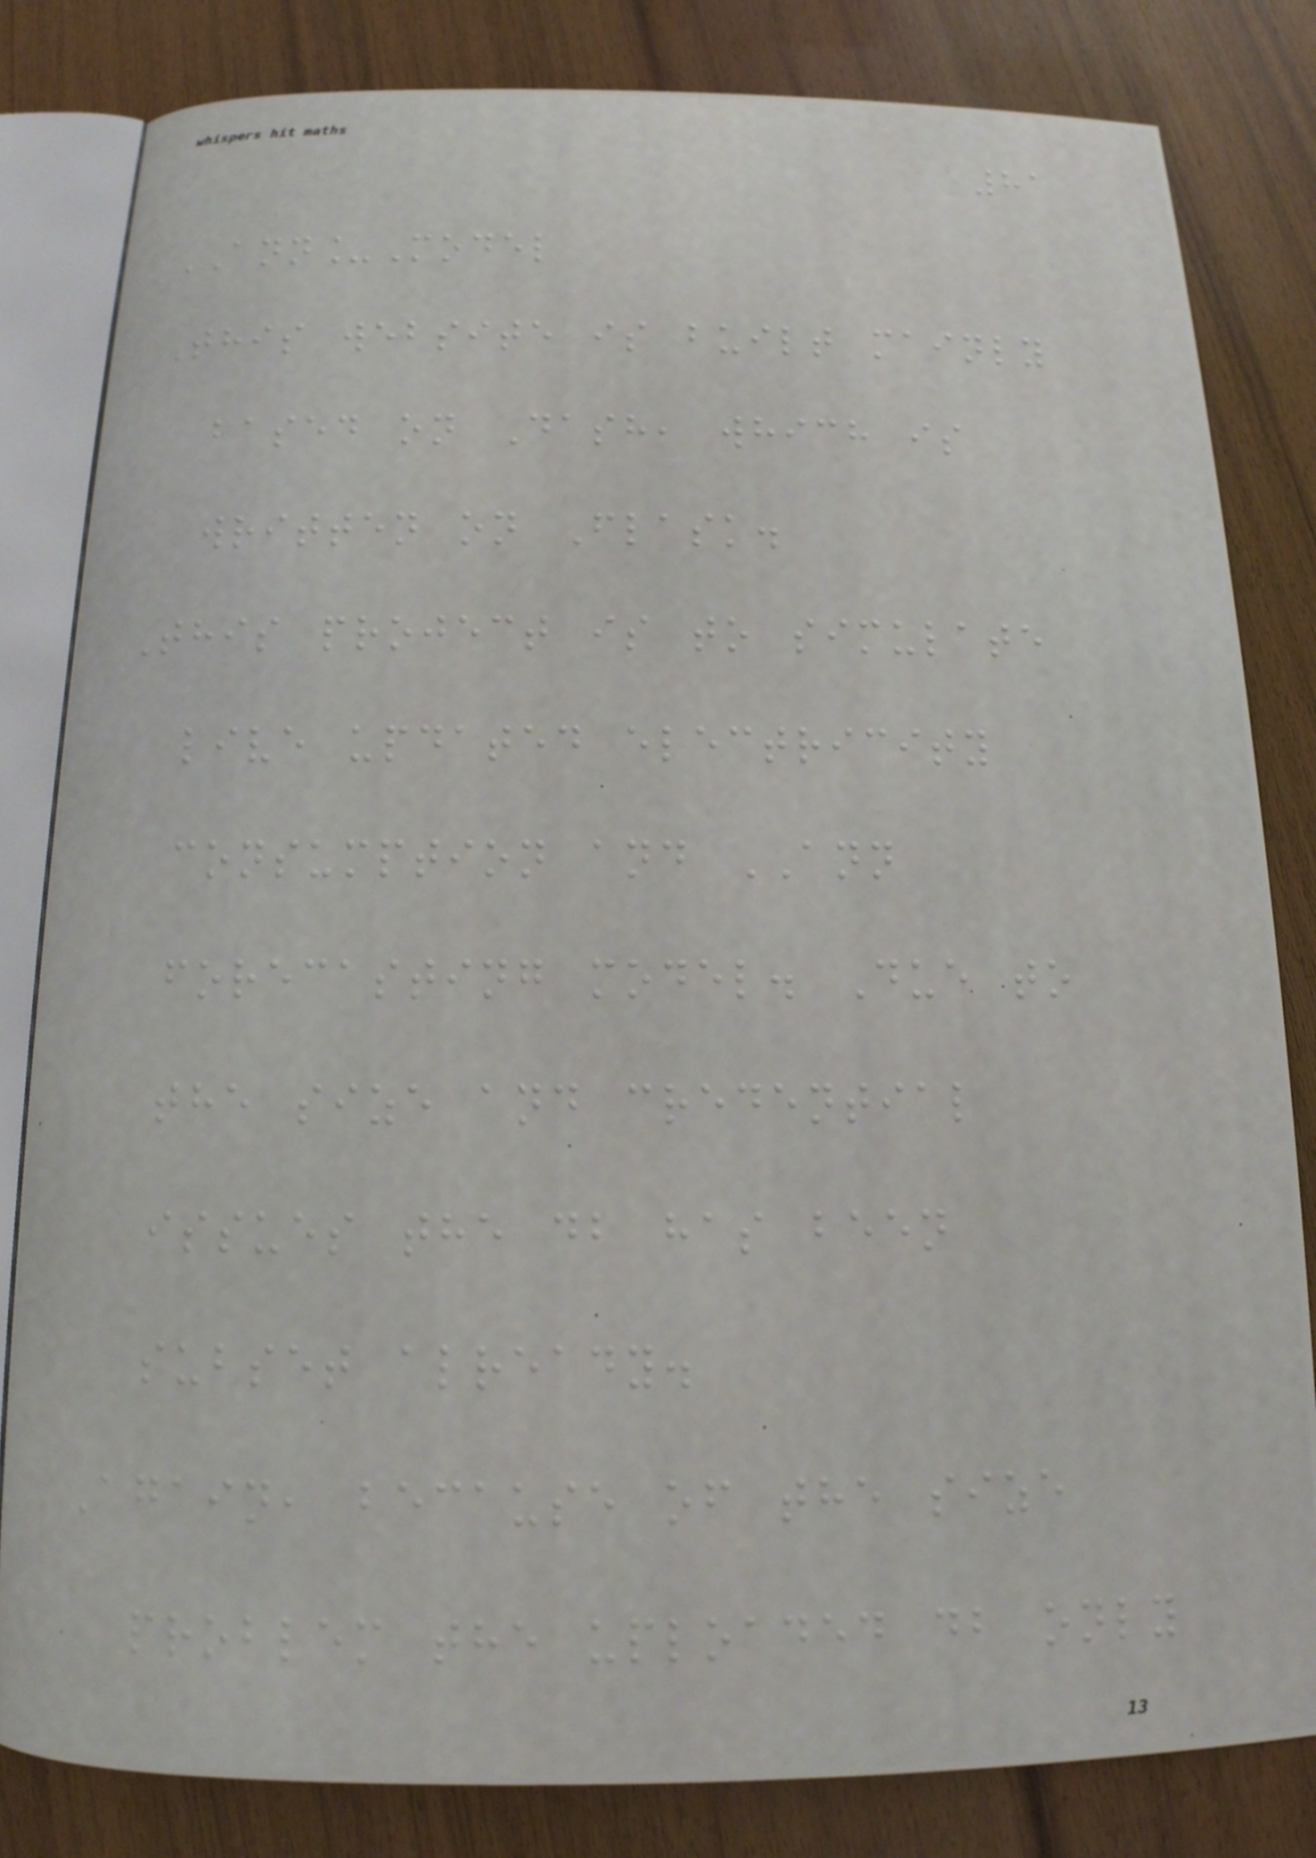81
ANN_Model
This website is built mainly
based on Dash, which is
written on Flask.
This project is to simulate
live updated electricity
consumption and ANN
forecasting model. Due to
the size and credential
issues the db has been
subset already.
Again, because of the size
problem the uploaded db only
